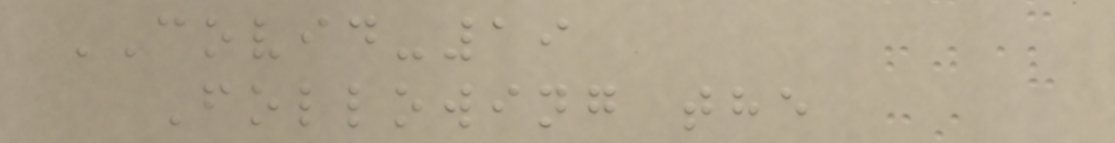COVID-19
Following the
